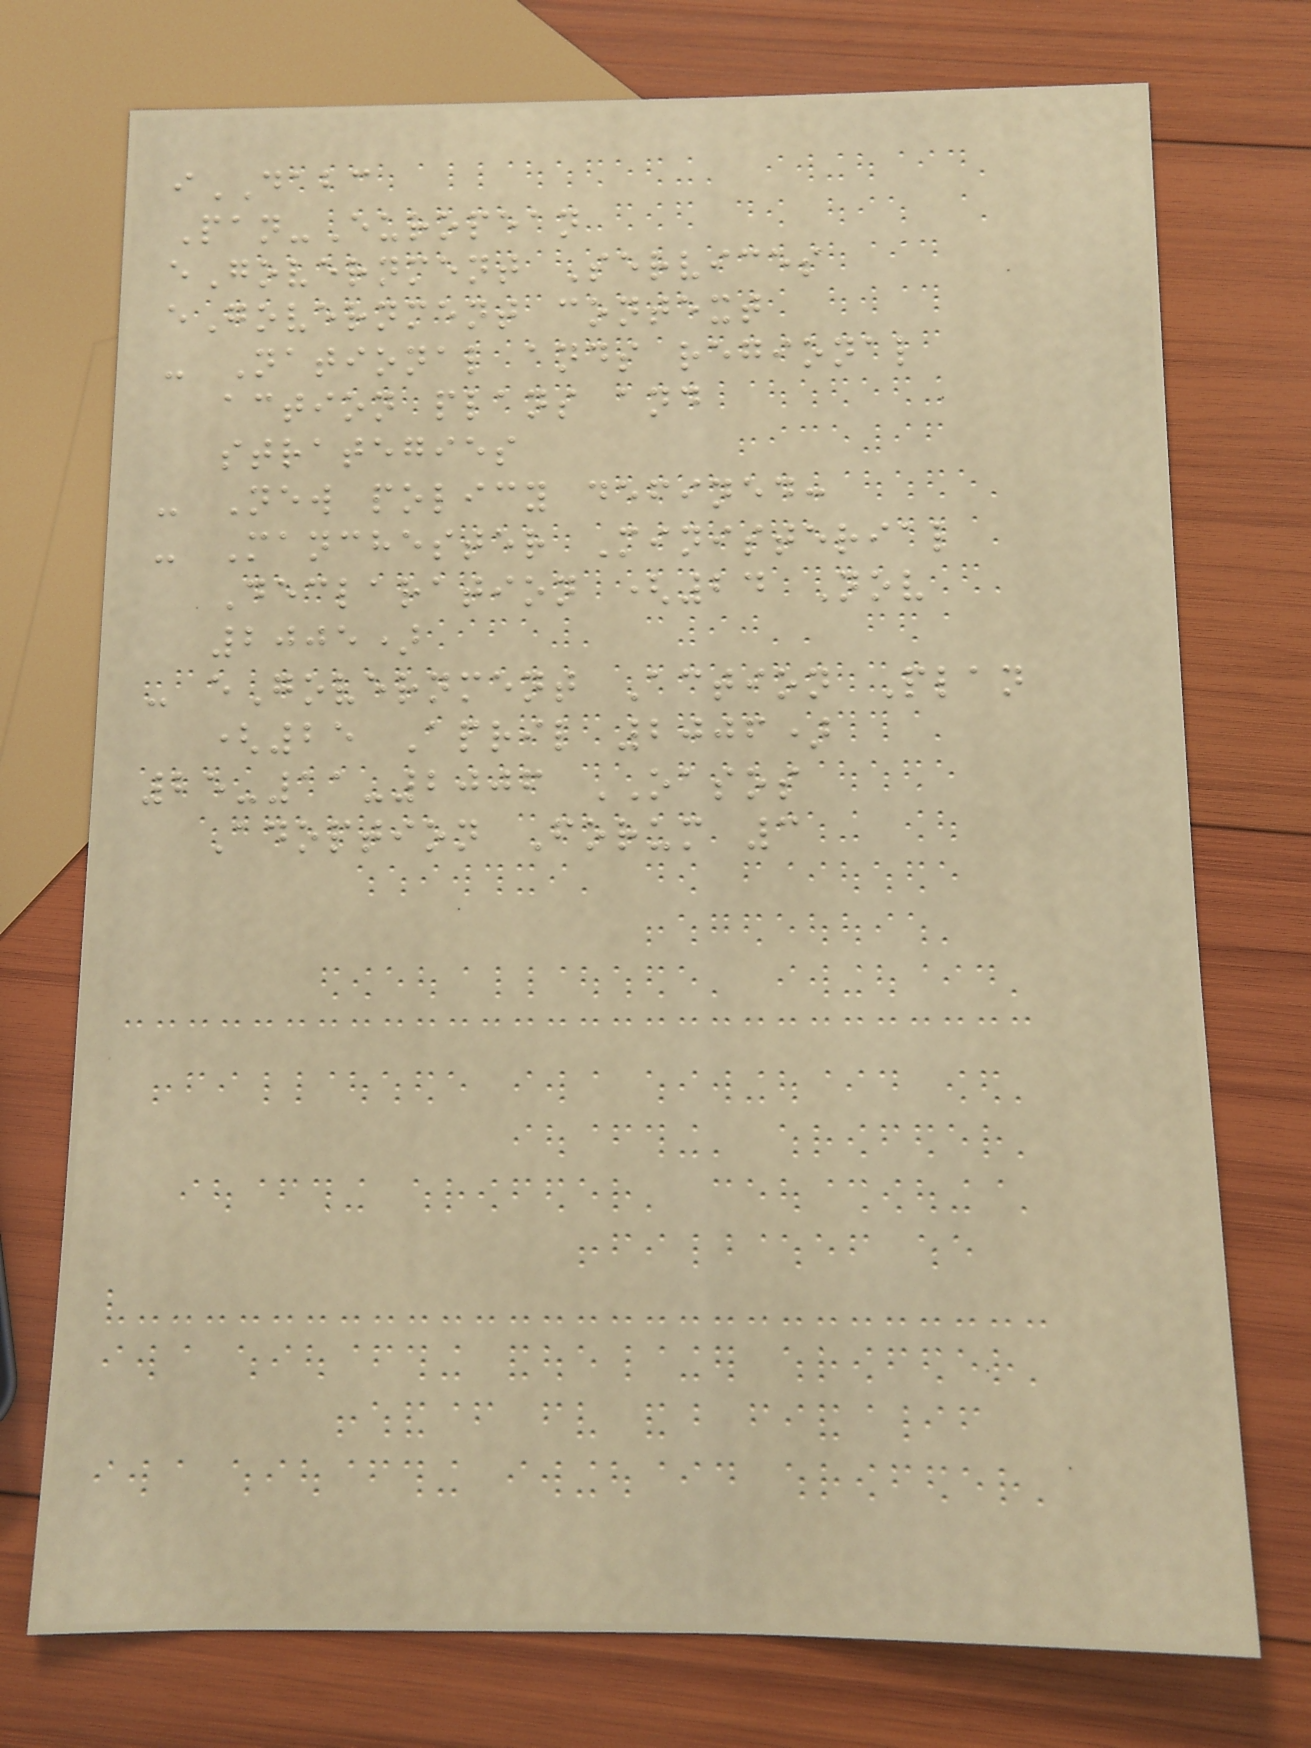iDABC
Pan-European
eGovernment Services
eGovernment context
- National ands regional
action plans and
strategies
- New policy defined:
- Manchester Ministerial
Declaration (24 Nov
2005)
- eGovernment Action Plan
(25 April 2006)
25-11-2006 OASOS
Adoption Forum 3
